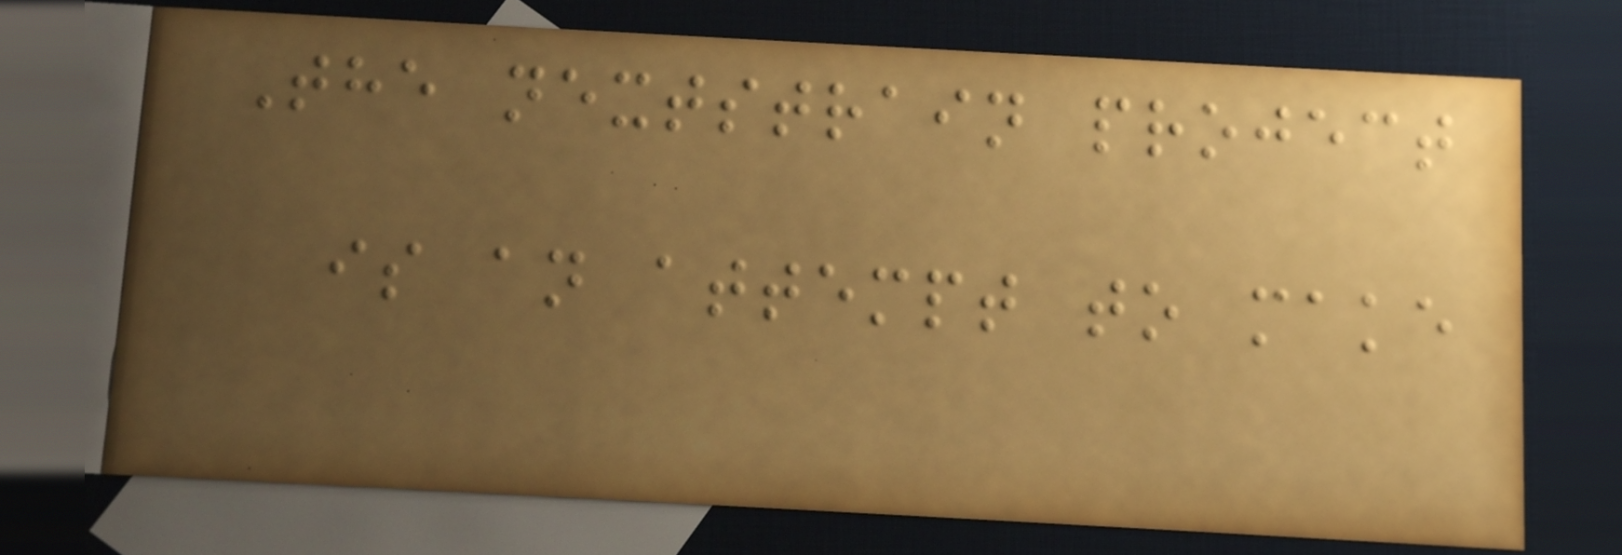The nextstrain project
is an attempt to make
